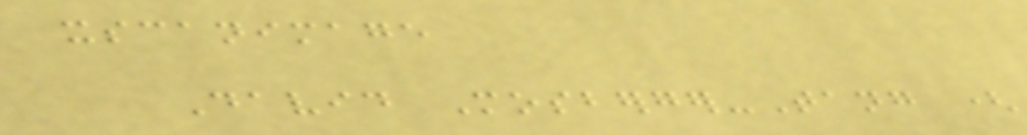xscanimage
David Mosberger-Tang (
